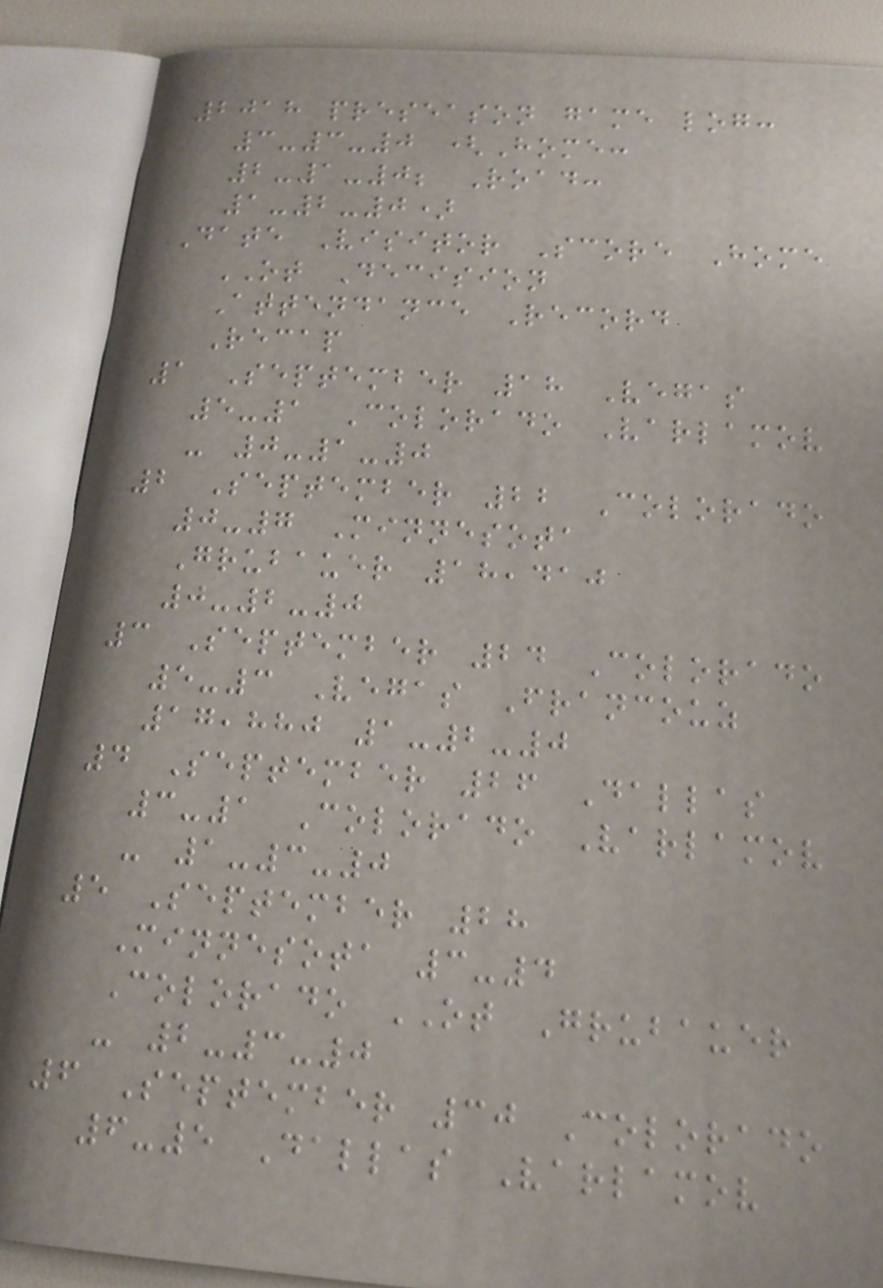2018 preseason game log:
3-3-0 (Home:
2-1-0; Road:
1-2-0)
Date Visitor Score Home
OT Decision
Attendance Record
Recap
1 September 18 Vegas
5-1 Colorado Varlamov
- 0-1-0
2 September 22 Colorado
0-7 Minnesota
Grubauer 18,410
0-2-0
3 September 24 Colorado
5-3 Vegas Francouz
17,880 1-2-0
4 September 26 Dallas
3-1 Colorado Varlamov
- 1-3-0
5 September 28
Minnesota 3-4
Colorado OT Grubauer
- 2-3-0
6 September 30 Colorado
6-5 Dallas Varlamov
